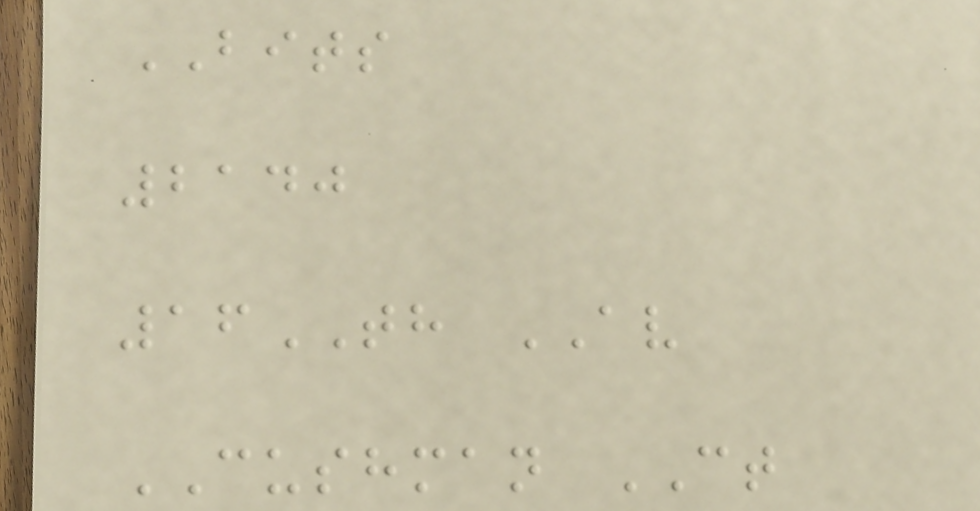BITS
2140
16TH AV
CUSHMAN CT
